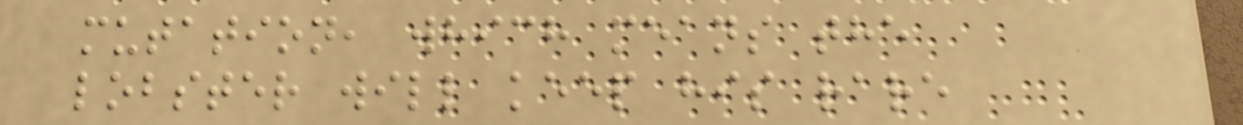mutation, which means the
lobster will keep his rare
